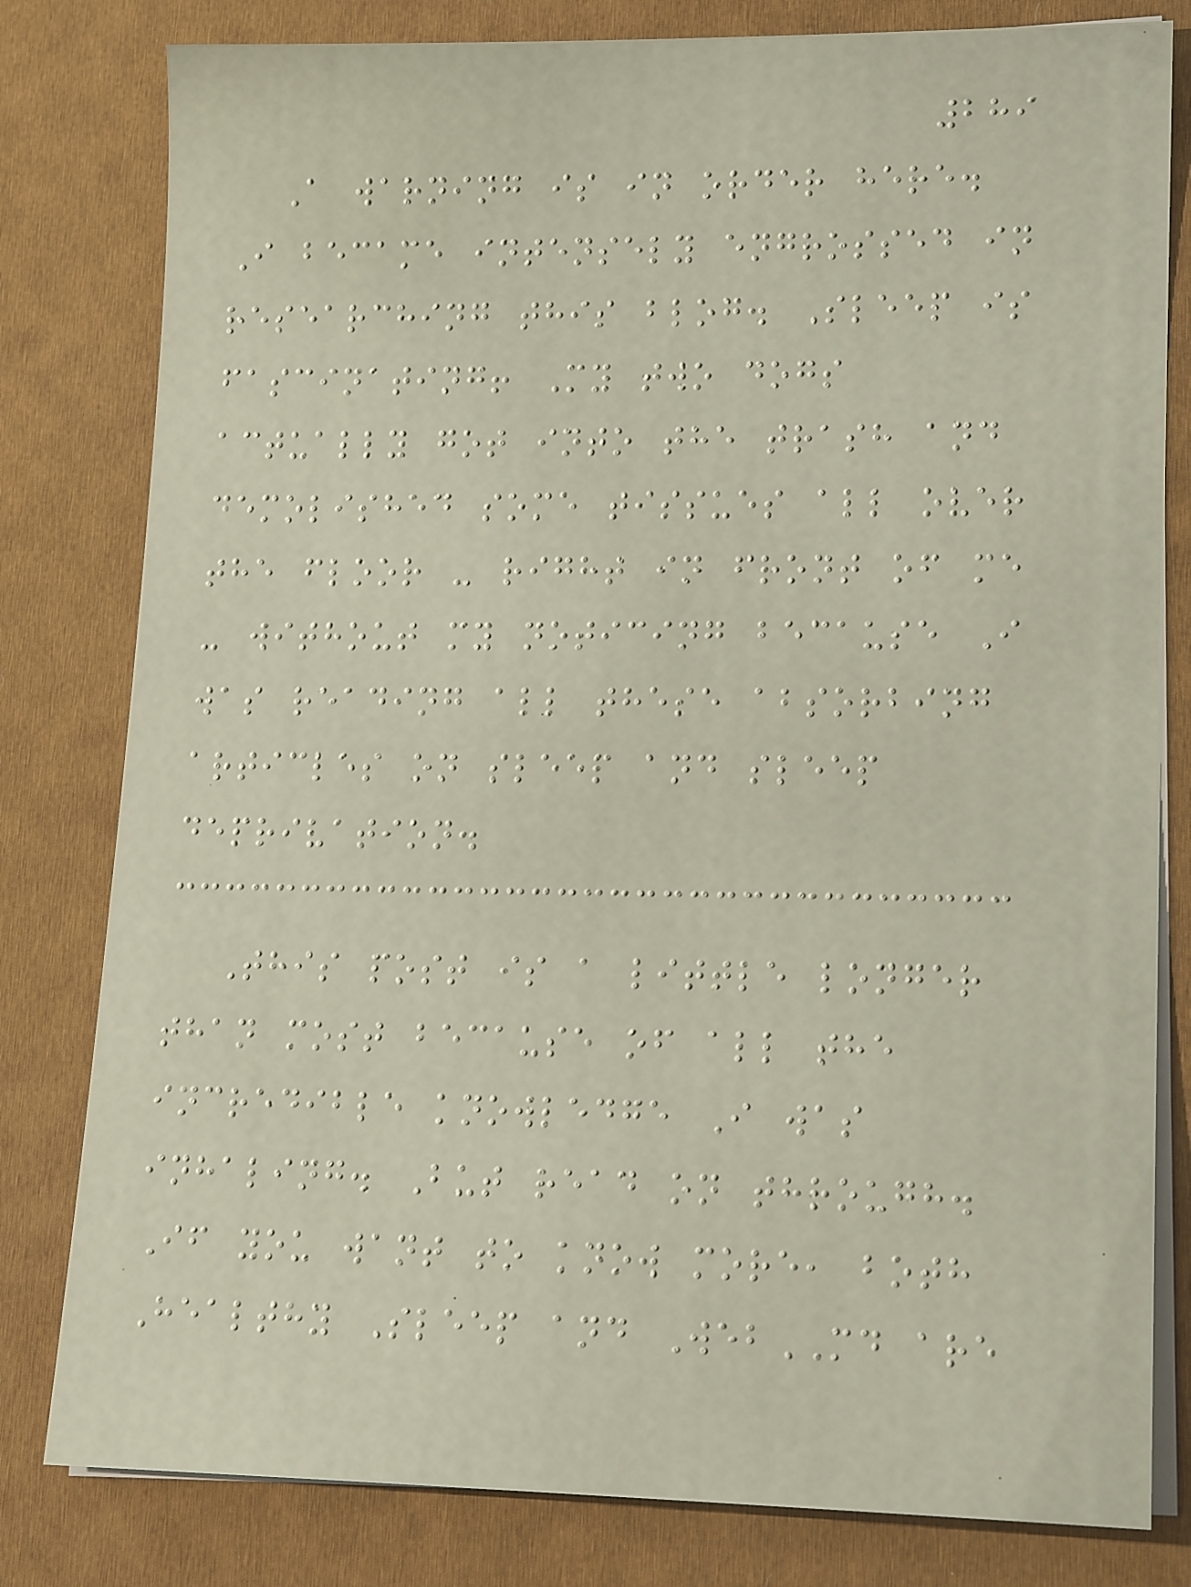289
A warning is in order here.
I became intensely engrossed in
researching this blog. Sleep is
fascinating! My two dogs
actually got into the trash and
demolished some tissues all over
the floor - right in front of me
- without my noticing because I
was reading all these absorbing
articles on sleep and sleep
deprivation.
This post is a little longer
than most because of all the
incredible knowledge I was
inhaling. But read on through.
If you want to know more, both
Healthy Sleep and WebMD are
